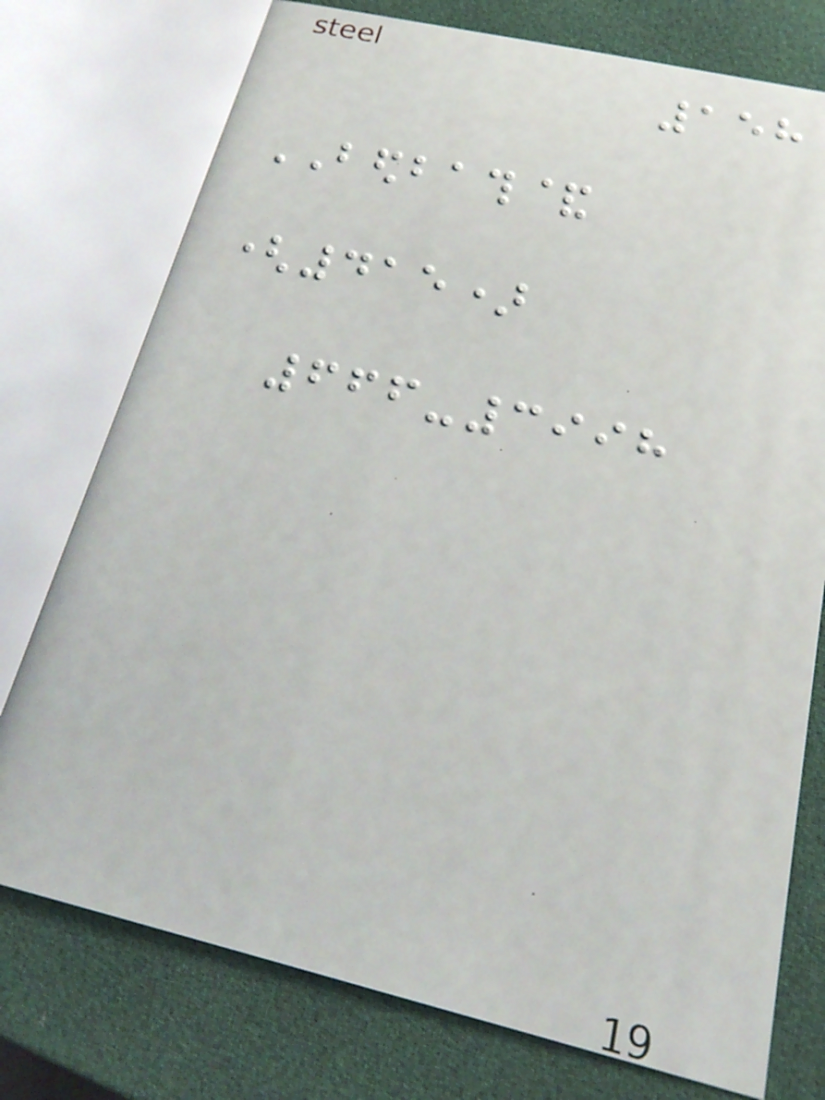158
BEDBATH&
(415)
666-3998
